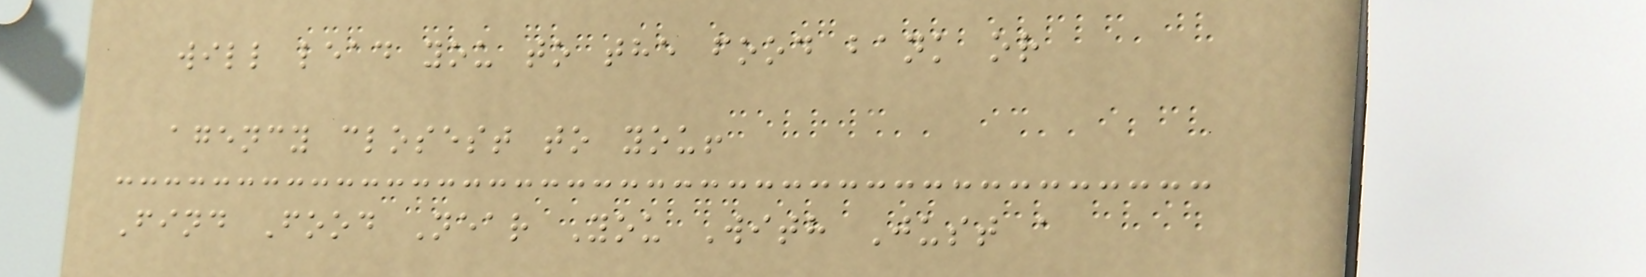will lead you to the food bank or
agency closest to you!
Find Food Near You With Just a
